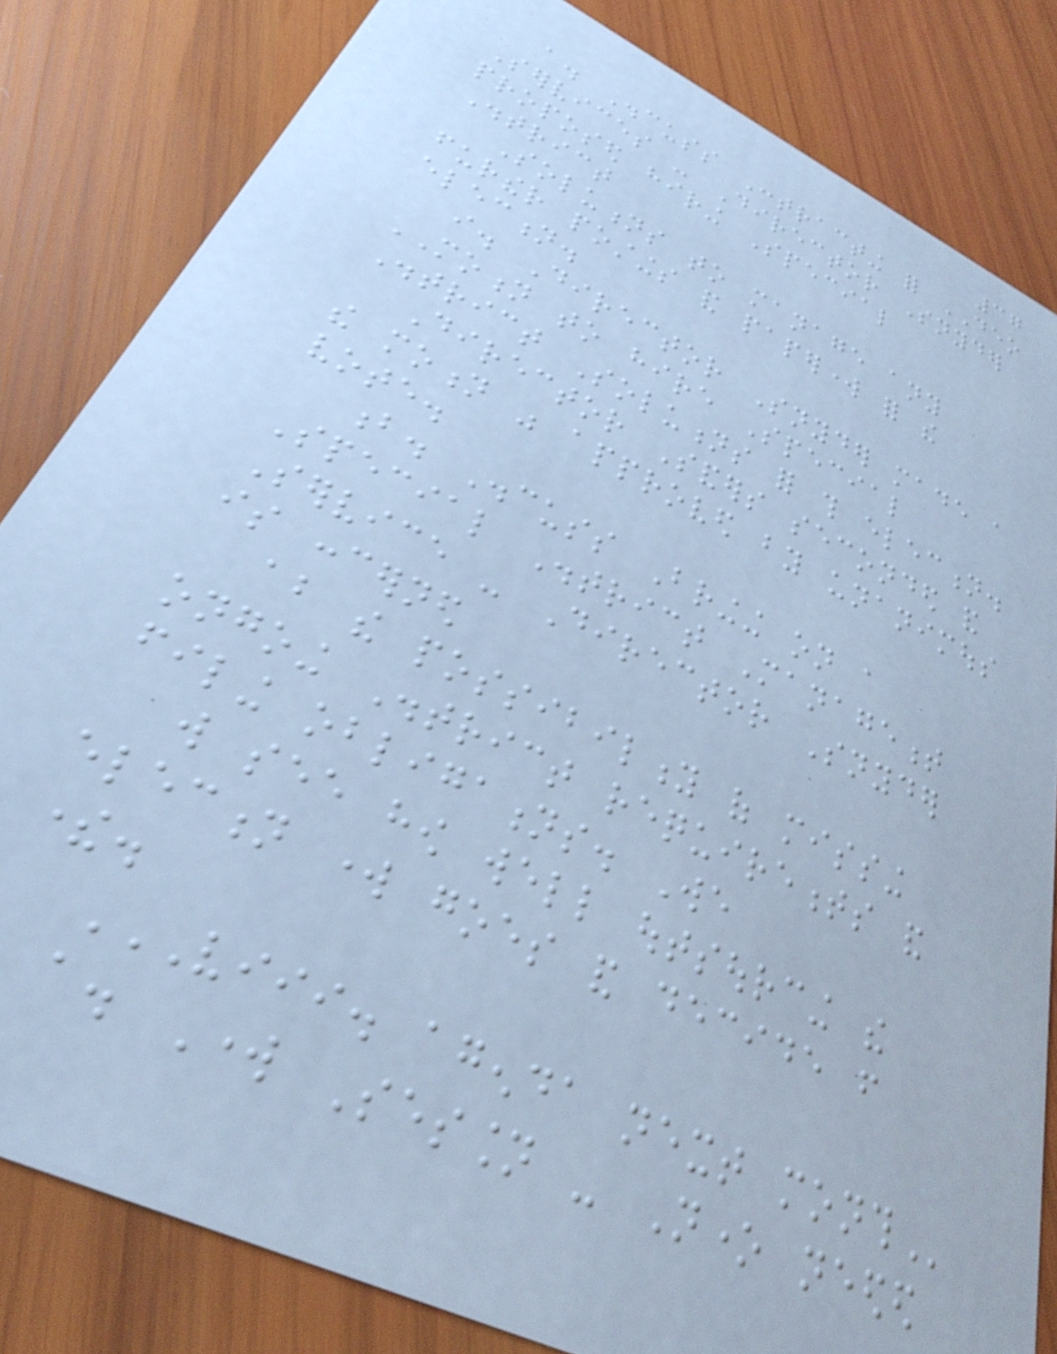37
a. Discuss Contracting for DEO
Services - Director Snyder
proposed hiring Special
District
Solutions to manage any
further postings and paperwork for the
election.
i. Director Snyder made a
MOTION to hire Special
District Solutions for this election.
Director Sanders seconded and
the motion was approved by unanimous
vote.
b. Discuss Bringing on a
Special District Management
Service - Director Snyder
is concerned
about the possibility of missing
ongoing District requirements and
filing obligations. We
will see how well outsourcing the
election work goes and decide from
there.
VIII. AGENDA NEXT MONTH
a. Work Session - None needed
